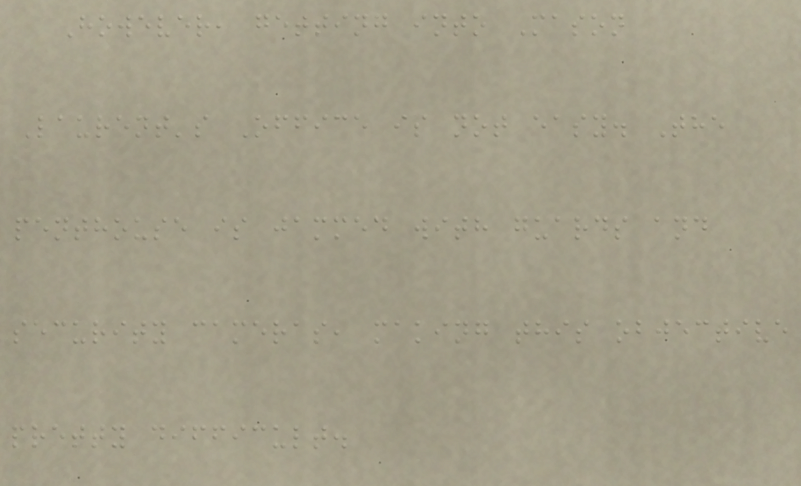However, getting into Mason
Laurent's Office is not easy. The
penthouse is jammed with guards and
security cameras, making this objective
pretty difficult.
